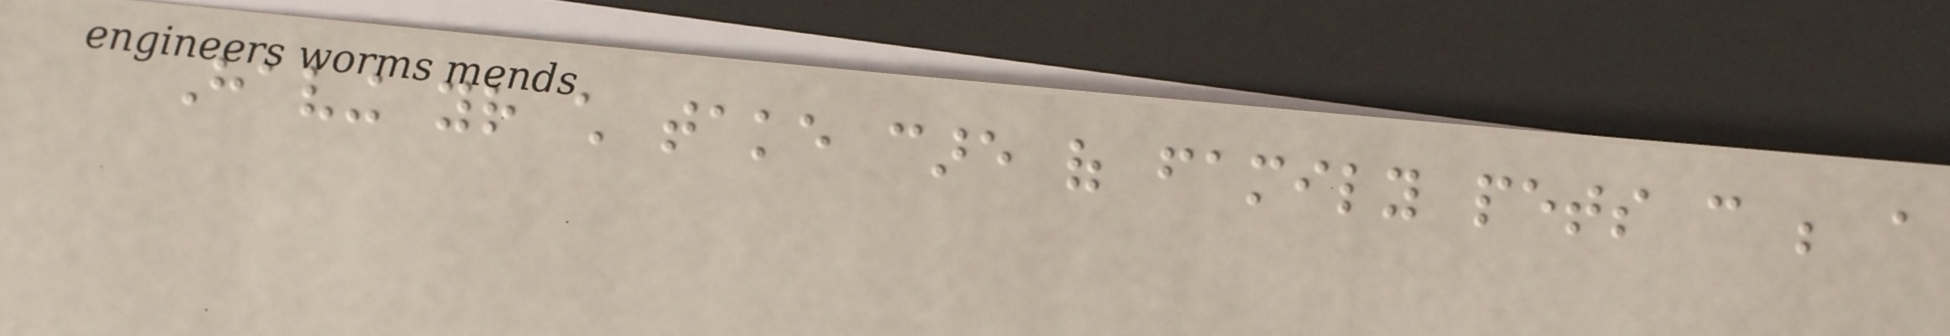Having your child take care of family pets can be a
